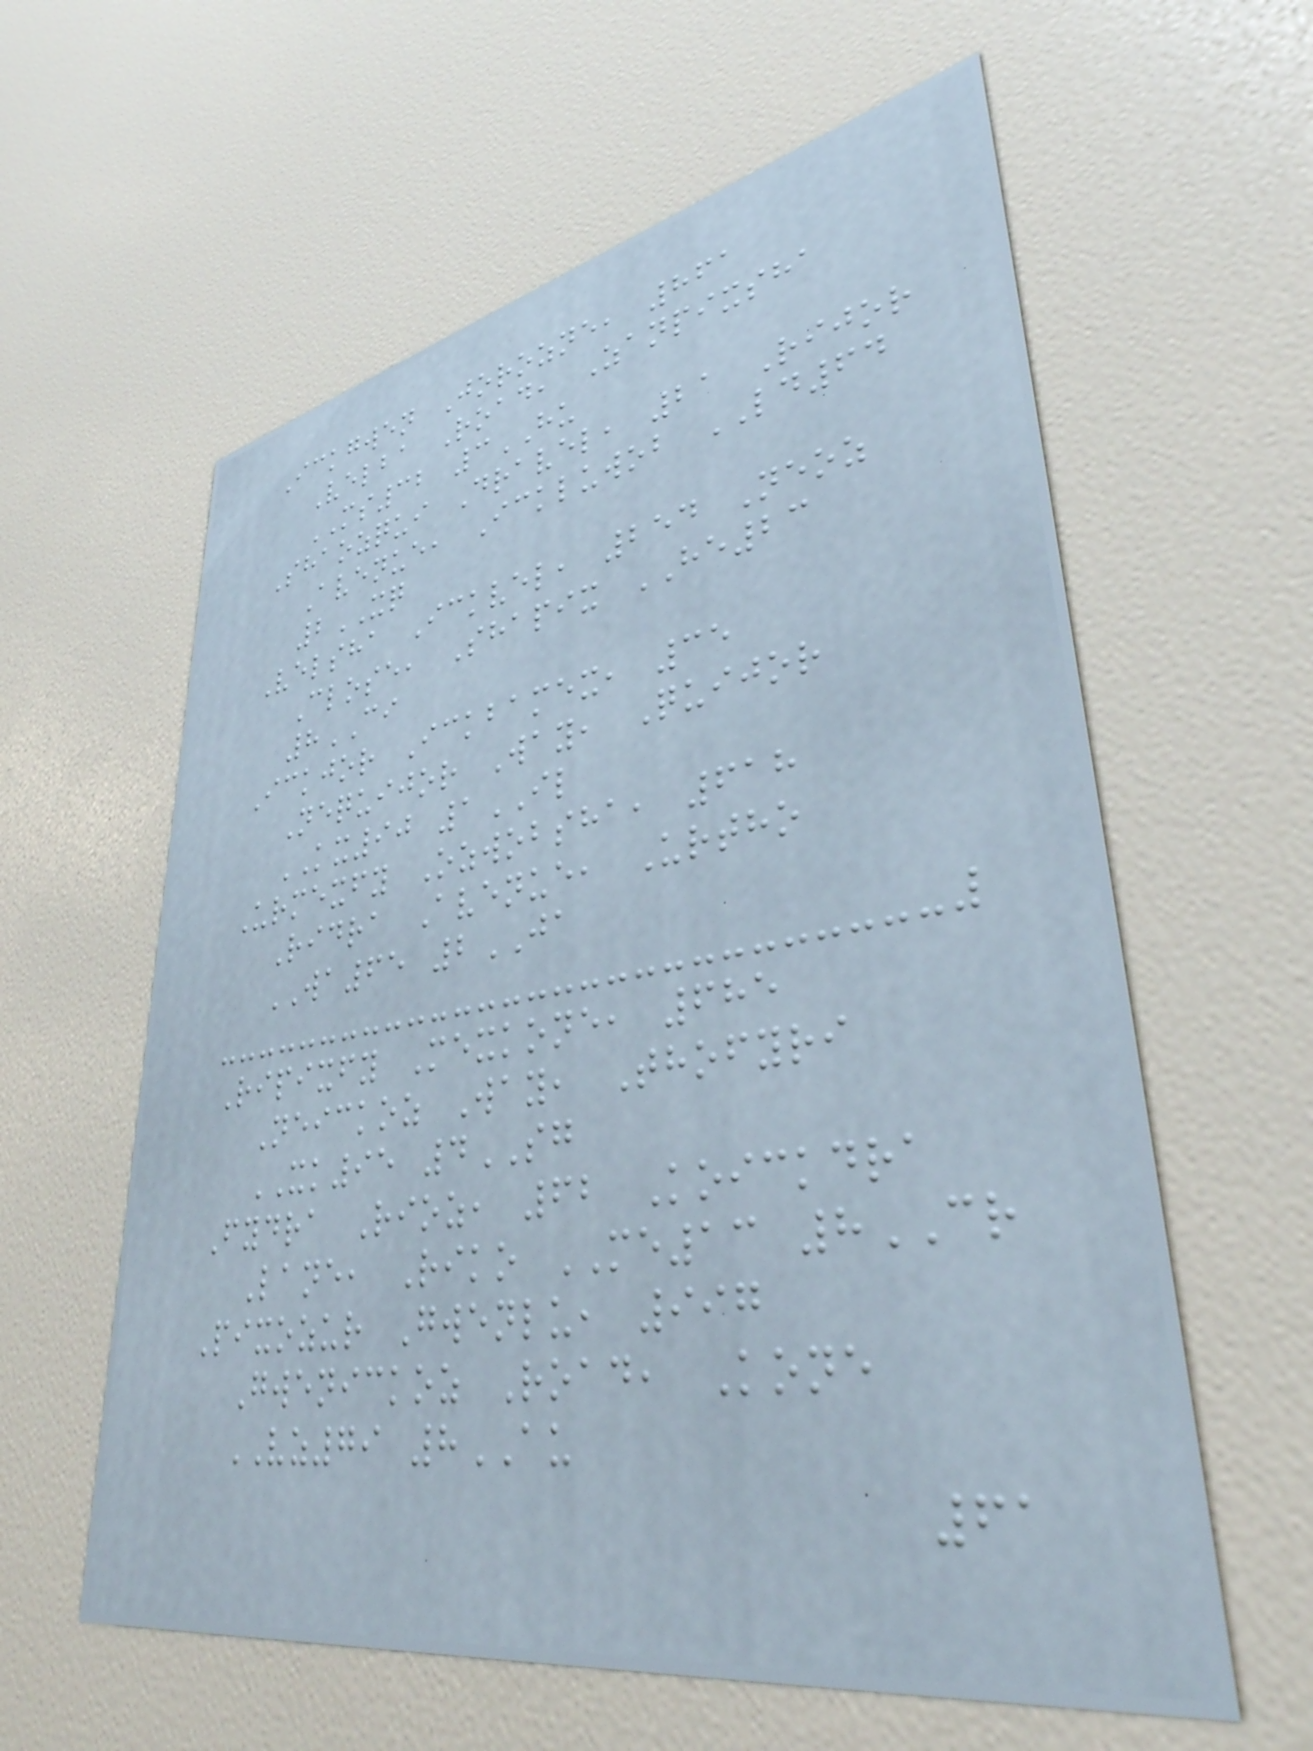Ickgwen Jorozne, 861
Velba Road, Zanpixsha
MS32 3HU
Shaozqui Dravel, 21 Rijor
Avenue, Ickluwob LD64
2XQ
Velsha Ickvel, 254 Neoz
Close, Shapix HE23
8CI
Ickjor Ickbamex, 35
Nequijor Way, Quijor
KX90 1IL
Urmexfy Ozwobsha, 618
Ridra Avenue, Urtho
WA65 2JA
Ripixfy Mexkone, 685
Neickoz Way, Thofyri
XK95 4SG
Fydra Rioz, 62 Koickdra
Lane, Riko ME13 8CR
Pixozur Gwenlu, 997
Gwenickoz Road, Kone
VZ79 8AU
61
